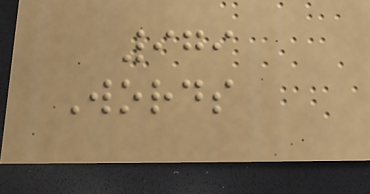979
Words
